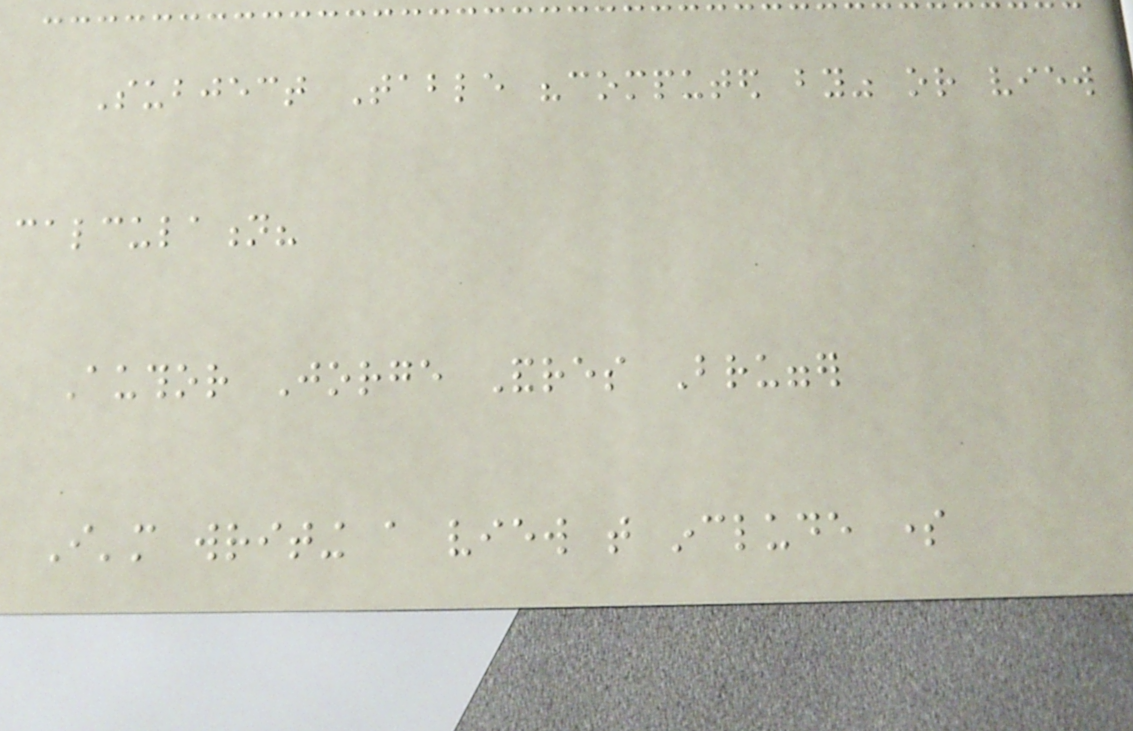Subject Table "computed by" or view
calculation?
Author Jorge Andres Brugger
I'm writing a view that include some
